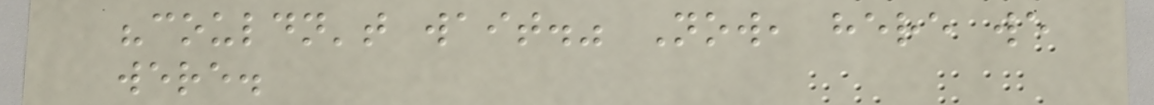"couldn't wait." Now, here we
were.
